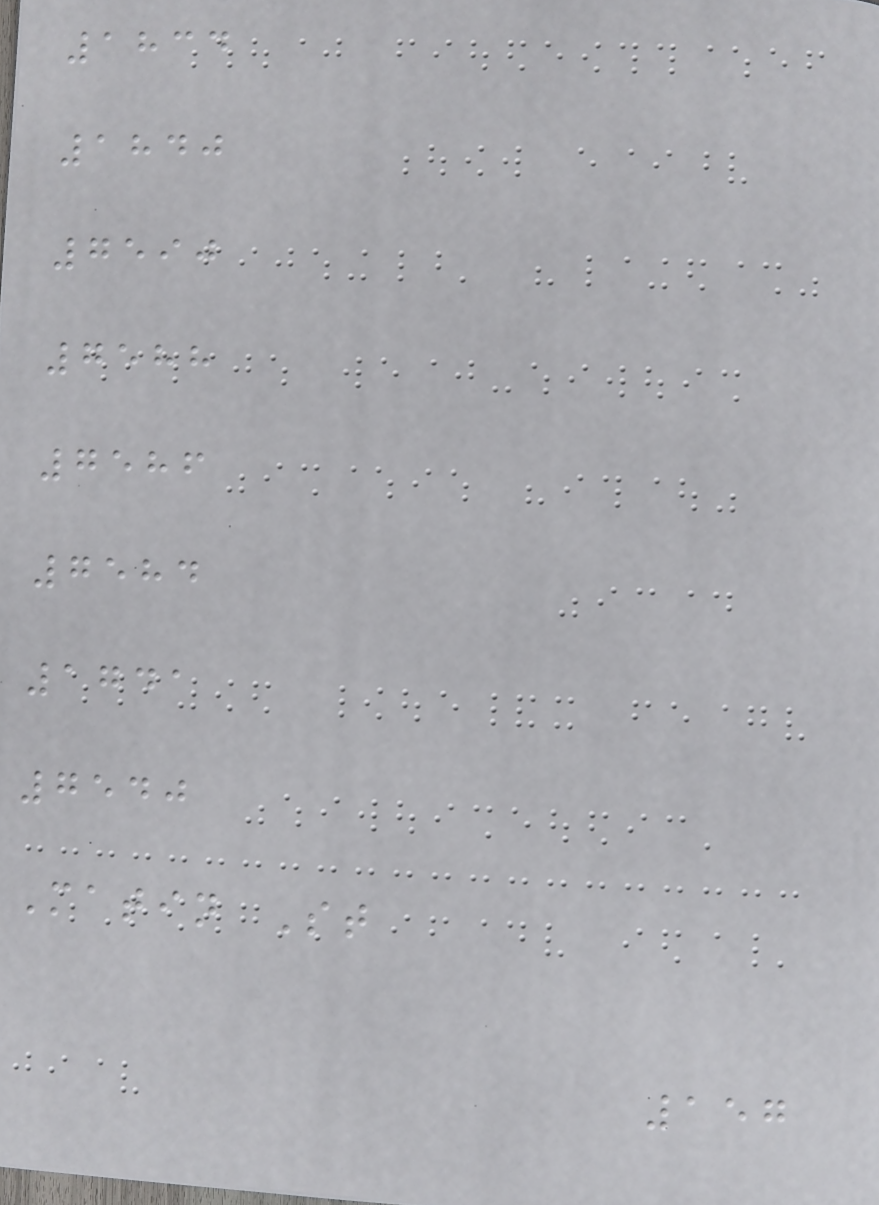1834
1840
7590
7588
7586
7584
1741
7540
Matin St
157
